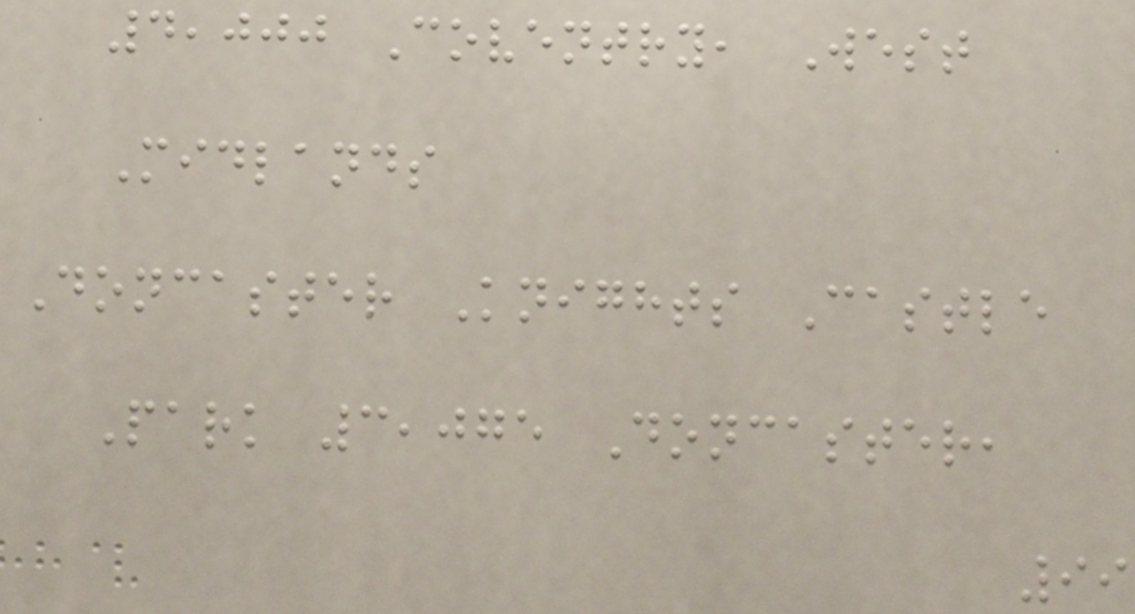4,000 Coventry, West
Midlands
Doncaster Knights Castle
Park 3,075 Doncaster,
99
